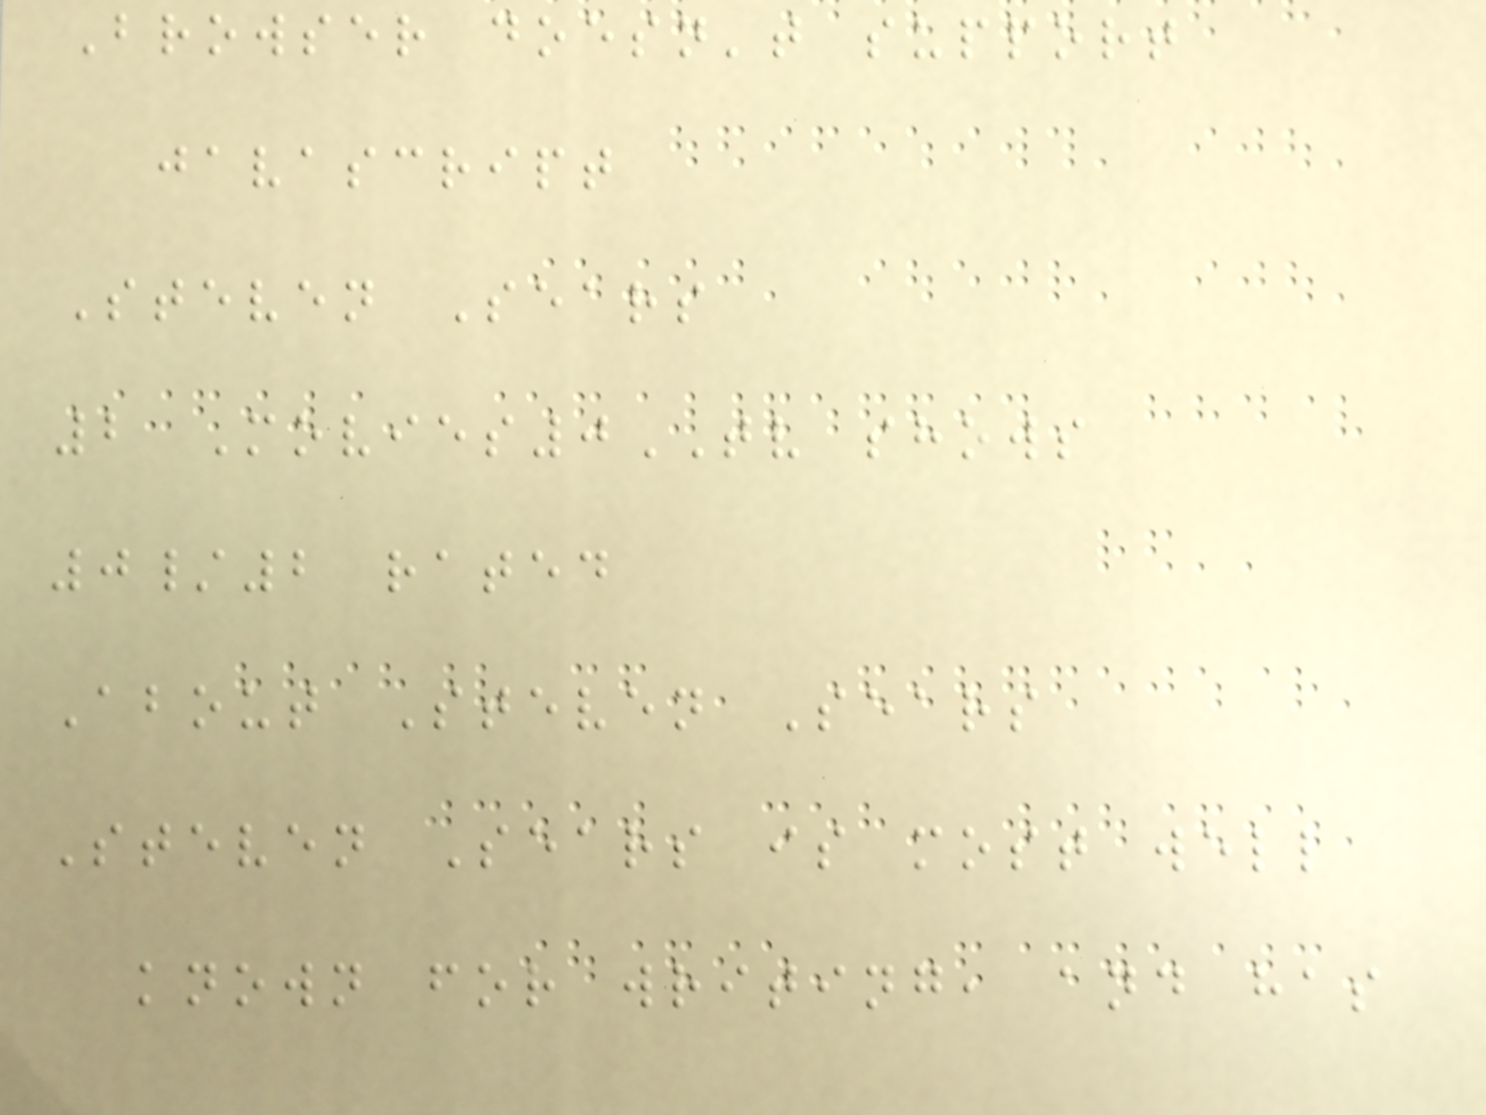Browser doesn't support
javascript
Steven Sears
2 Movies0TV shows
0/2 rated
About Steven Sears
Steven Sears is most well
known for writing, and has
